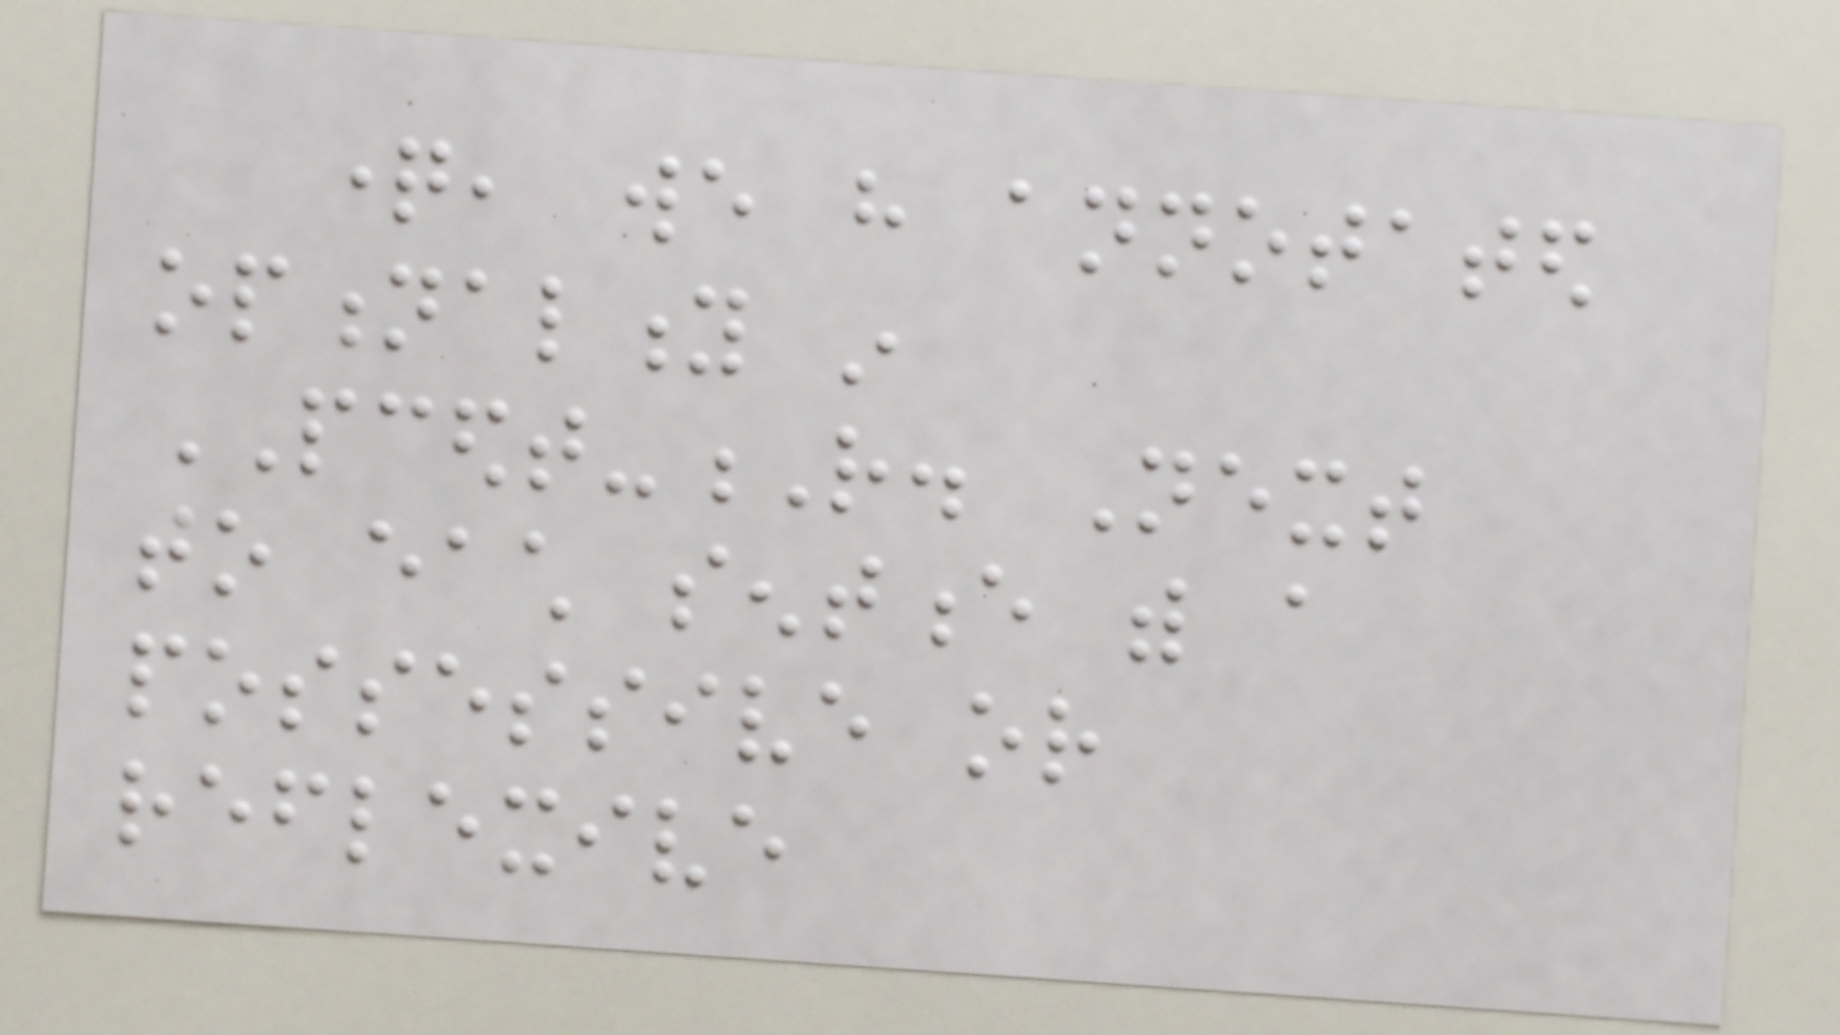question, we have annotated
optionality in
PCEDT-R. Next
to each sentence with a
possessive or
reflexive
